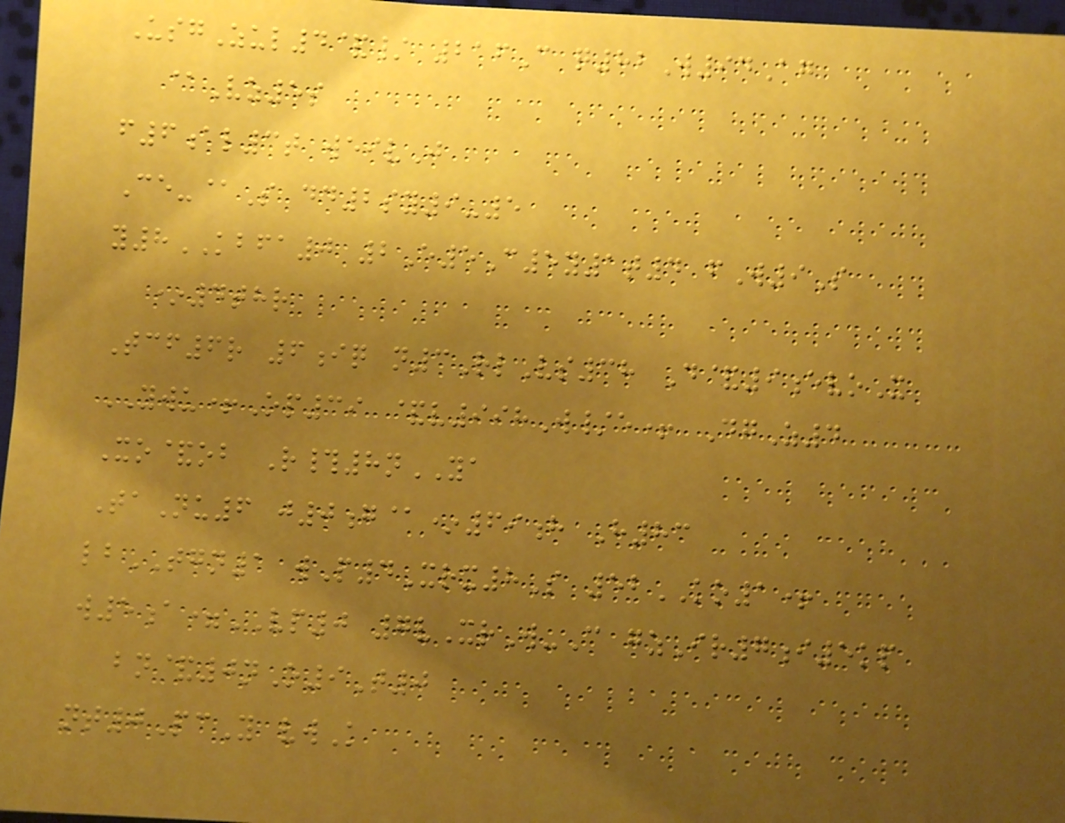UsgZul4&/ 216C q82W94Ag
@Vz5s
f6al3t weivJ
Ce-@S dd2sy9-5
y8KBFA0 2E5C5y1t4 fW9S
*4thr
Tcf6r 6iq n3RlVs38 D&9evoX
YWU+Op39 &v998W/e+ DgZ4
Xo&ob R#8nYA
TaNu6 j0g@*69h H83
lbTGN1 wP4Xrx8S 52KO1+
w5a=VP0 7vXrW-C gzIr7i5kp
bn&0nO9T0
nt0PcY vwK
